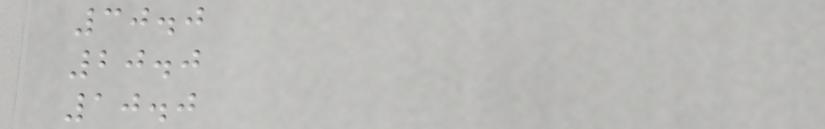30.0
20.0
10.0
